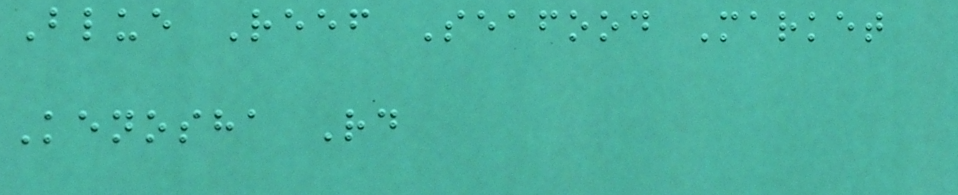Blue Reef Seafood Market
Kenosha Rd
